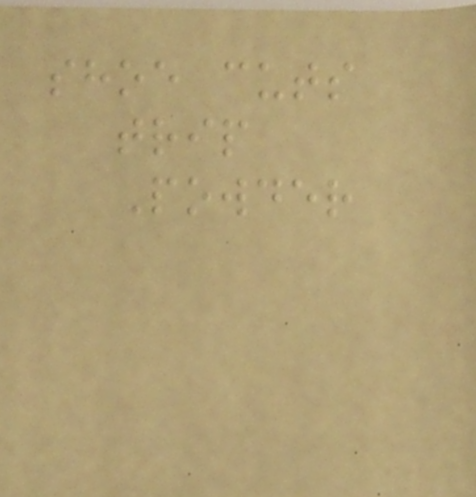shoe cuts
trip
Powder
